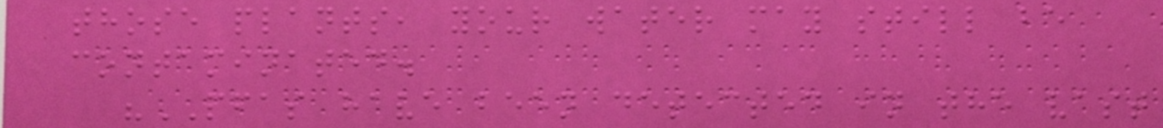those plants, your water may still be
contaminated.
"PFAS have been detected in the vast
